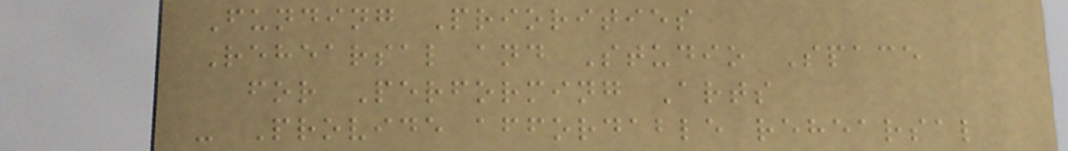Funding Priorities
Rehearsal and Studio Space
for Performing Arts
- Provide affordable rehearsal
